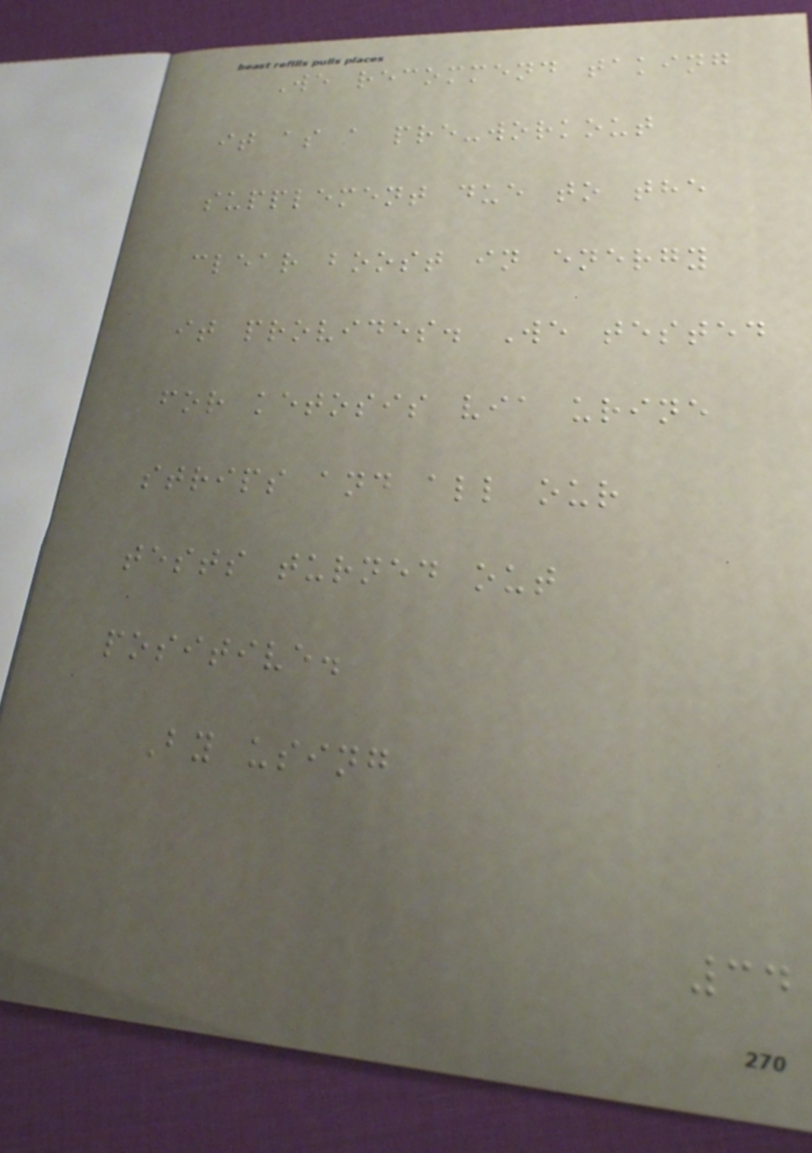We recommend taking
it as a pre-workout
supplement due to the
clear boost in energy
it provides. We tested
for ketosis via urine
strips and all our
tests turned out
positive.
By using
34
